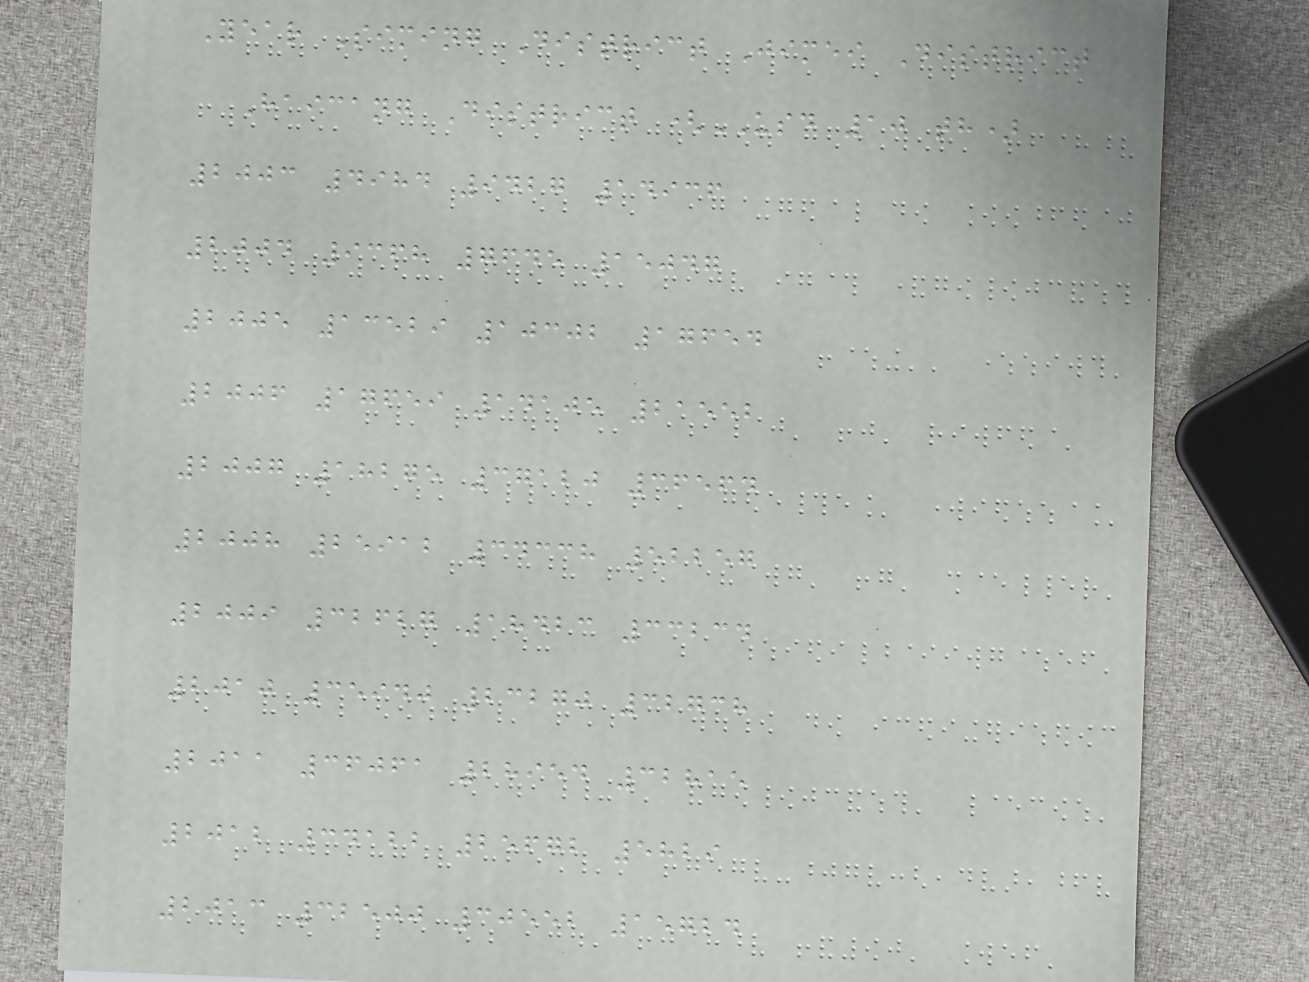Year Siming District Jimei District
Haicang District (USD 10 th)
2003 4984 9427 14936
2004 9368 7645 15047
2005 13529 10302 17654
2006 17659 14105 21552
2007 18275 37120 36564
2008 25912 34338 52257
2009 32627 18423 33234
2010 35940 23270 32738
2011 36061 28954 32815
2012 34122 25672 5829
2013 32500 30552 15724
